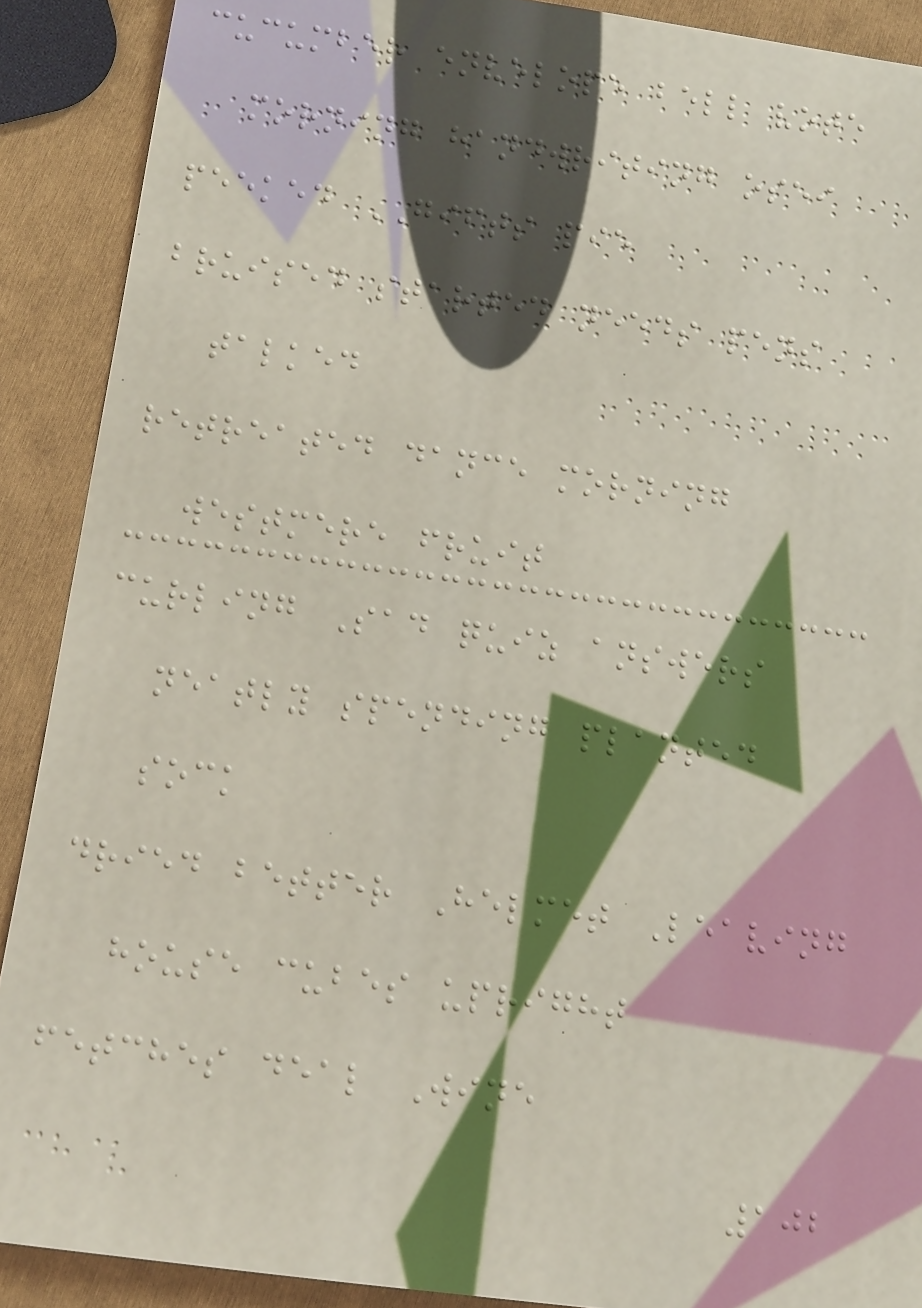cucumber envelope bell vote
morning handwriting osei
peeked GIFTS pie
bruised started needs pens
talked
retreated dance morning
westmere fruit
curling Sad quiz answers
neatly spending planted
sock
dried better Helmet Leaving
house cubes upright
fetches deal Wine
102
